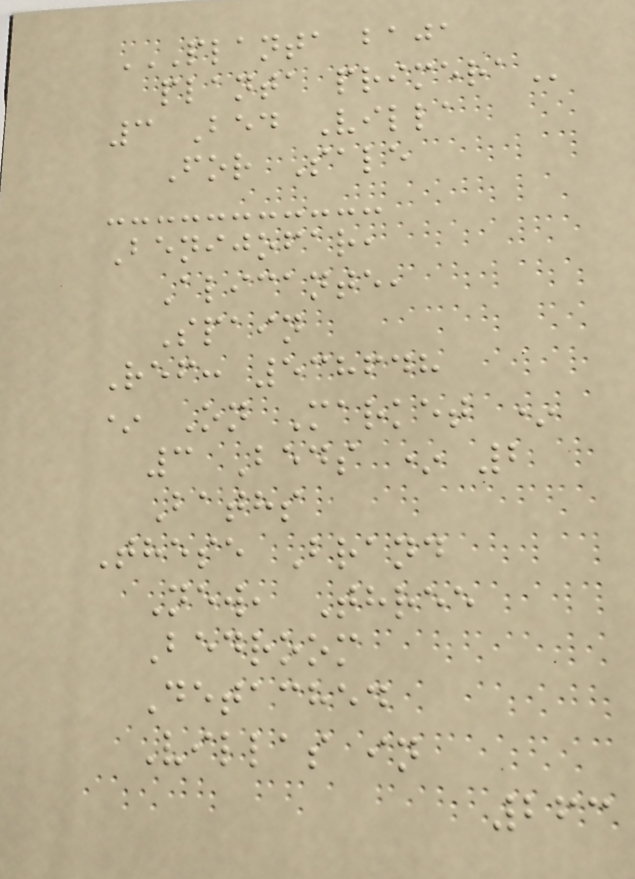PLANTA BAJA
PLANTA PRIMERA
3 Bed Villa
For Sale
Benijofar,
Alicante,
Spain
Ref: 538648
* On Market *
3 Beds * 2
Baths
These Brand
New, Three
Bedroom
Detached
Villas in
263
